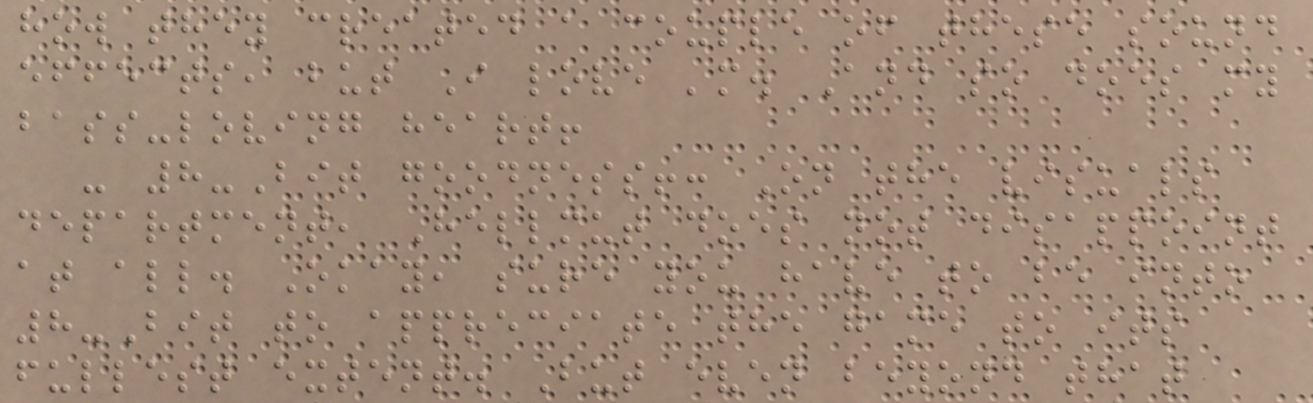how they created a couple of these sound
effects, but I love 'm. And so does my
bass-loving heart!
- 8-Bit goodness!: On the visuals
department, Hellmut does not disappoint
at all. Okay, sure you have to be into
8-Bit to appreciate the game to its
fullest extent. But even beyond that
